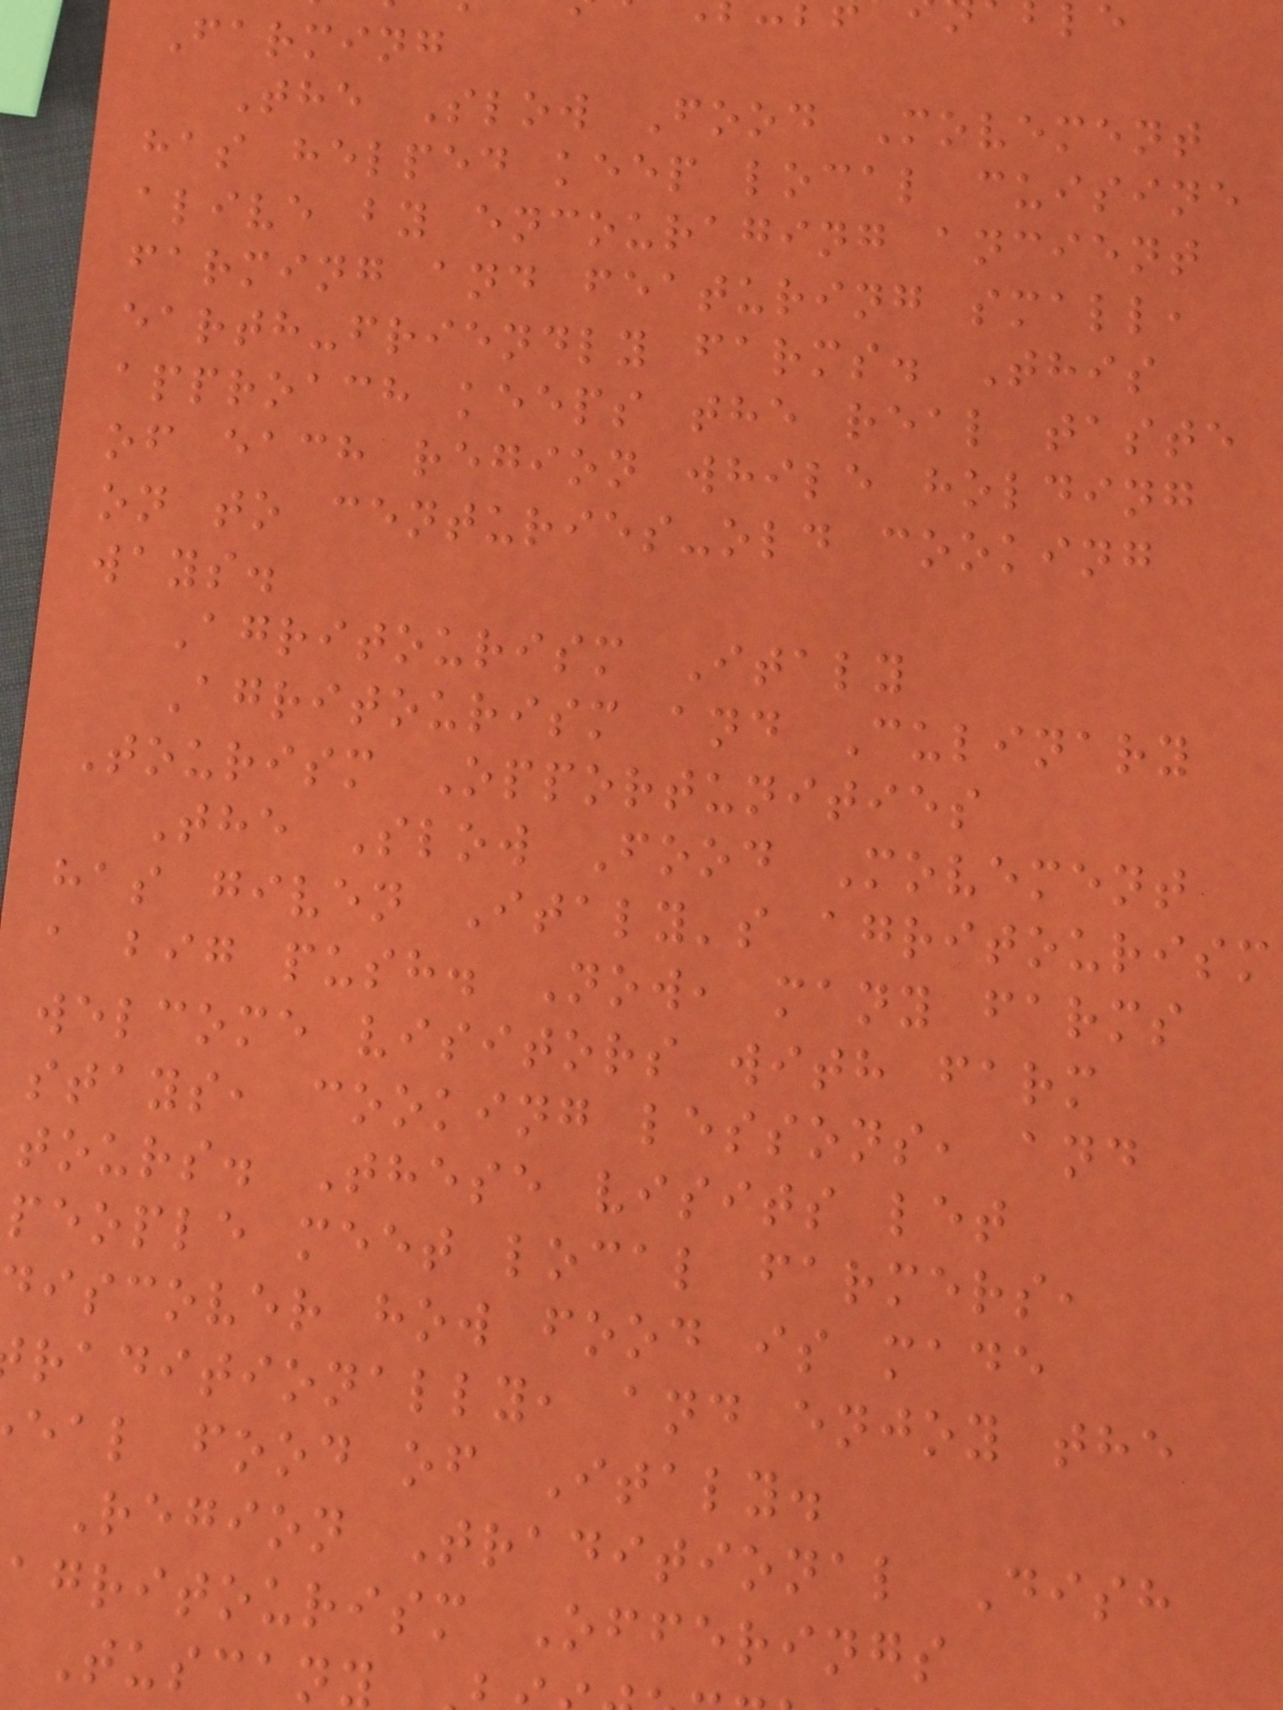Farming
The Slow Food Movement
has helped keep local cuisine
alive by encouraging ancient
farming and featuring small,
earth-friendly farms. This
approach keeps the real taste
of each region while holding
on to centuries-old cooking
ways.
Agritourism Italy
Agritourism and Culinary
Tourism Opportunities
The Slow Food Movement
has given Italy's agritourism
a big push. Now, many farms
welcome visitors with farm
stays, cooking lessons, and
tours. These visits let
people meet local farmers,
discover how food is made
raditionally, and enjoy the
eal food of Italy.
Region Traditional Dish
agritourism Offerings
Tuscany
